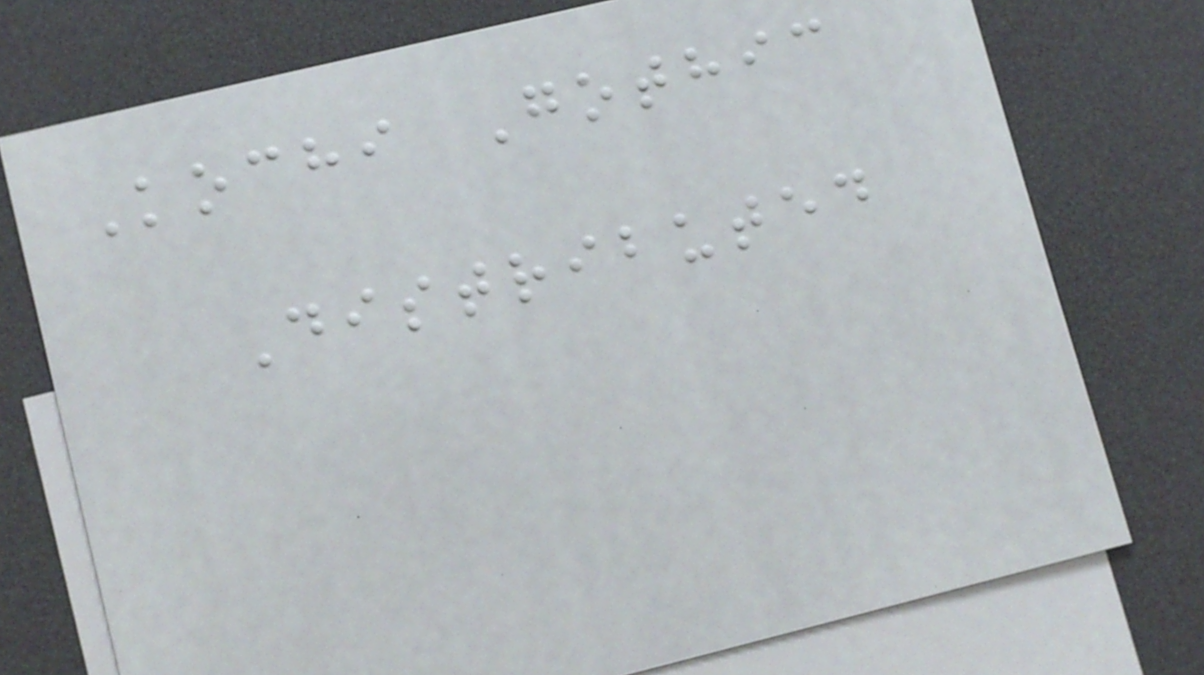Kochi Gothic
Distributed
